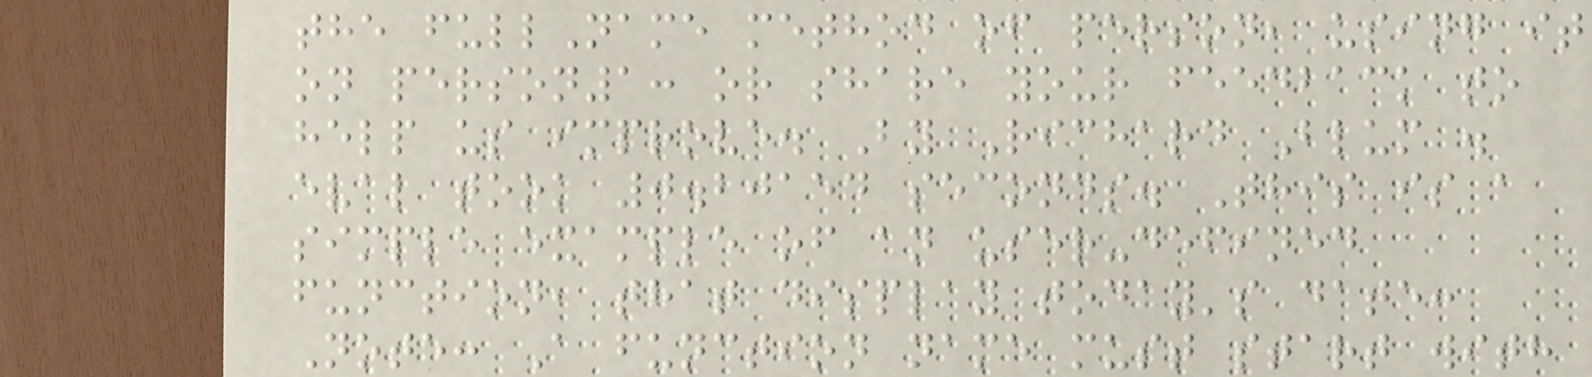the fullName method of person, using it
on person1: or share your feedback to
help us improve. By Richard Blum .
eval took 0.20154 seconds. This is a
simple example of an user-defined
function, that display today's date:
Note: A function name must start with
